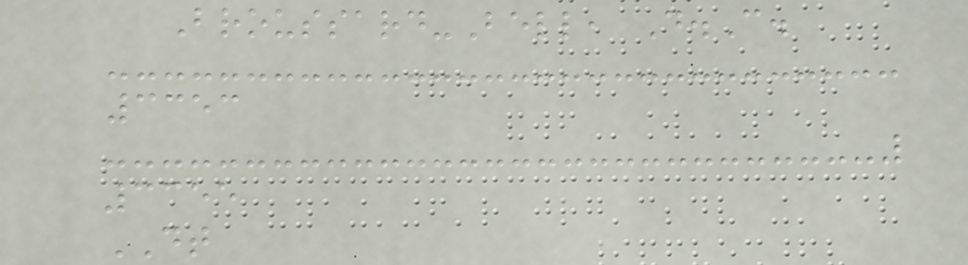Broussard-Bell, D.C.
3353
3355
DT
